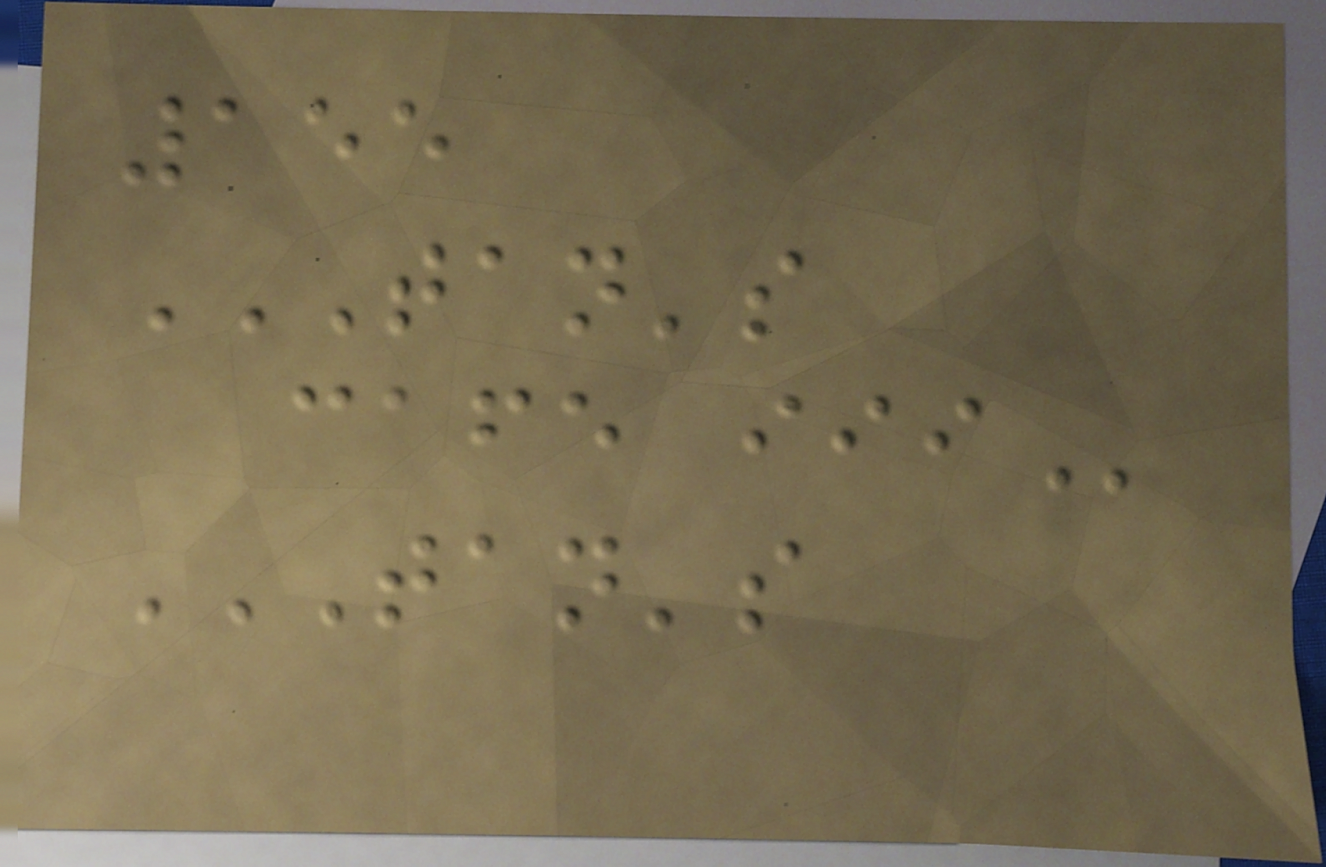155
TAN'S
CAFE III
TAN'S
